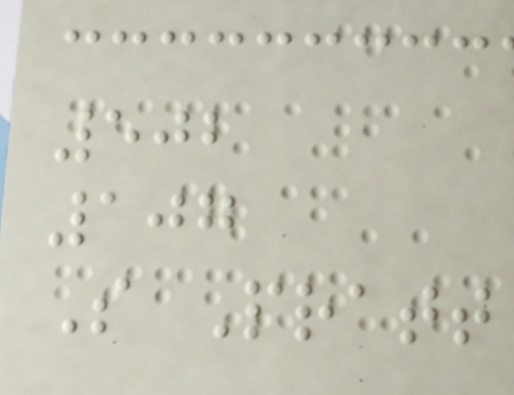502
107
S Pratt
